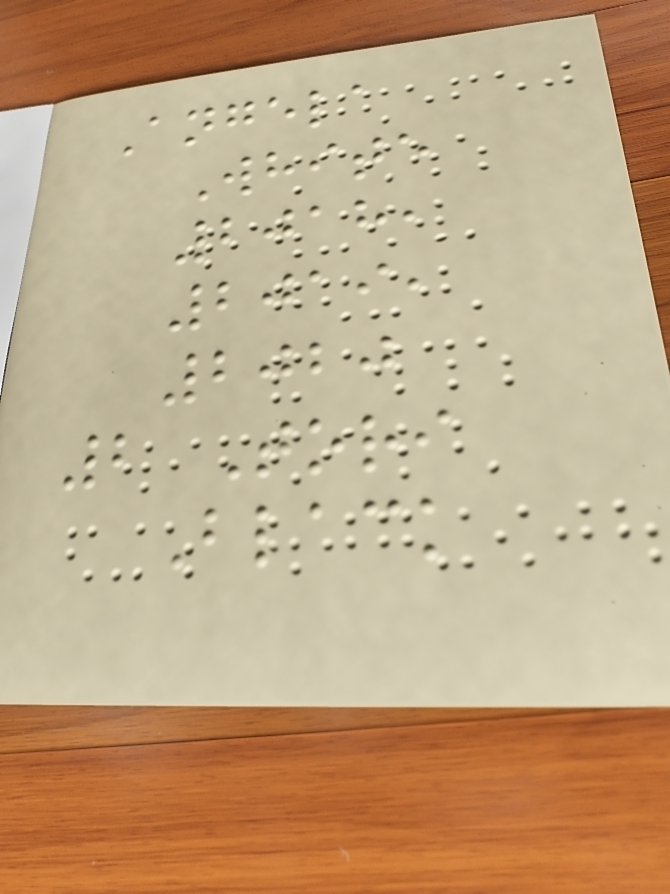Angela
White
2018,
2019,
2020
2 Tori
Black
